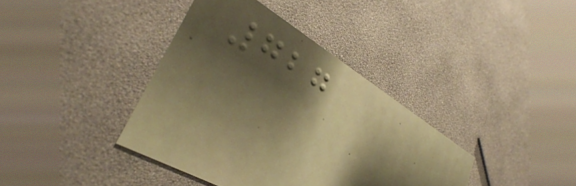727
